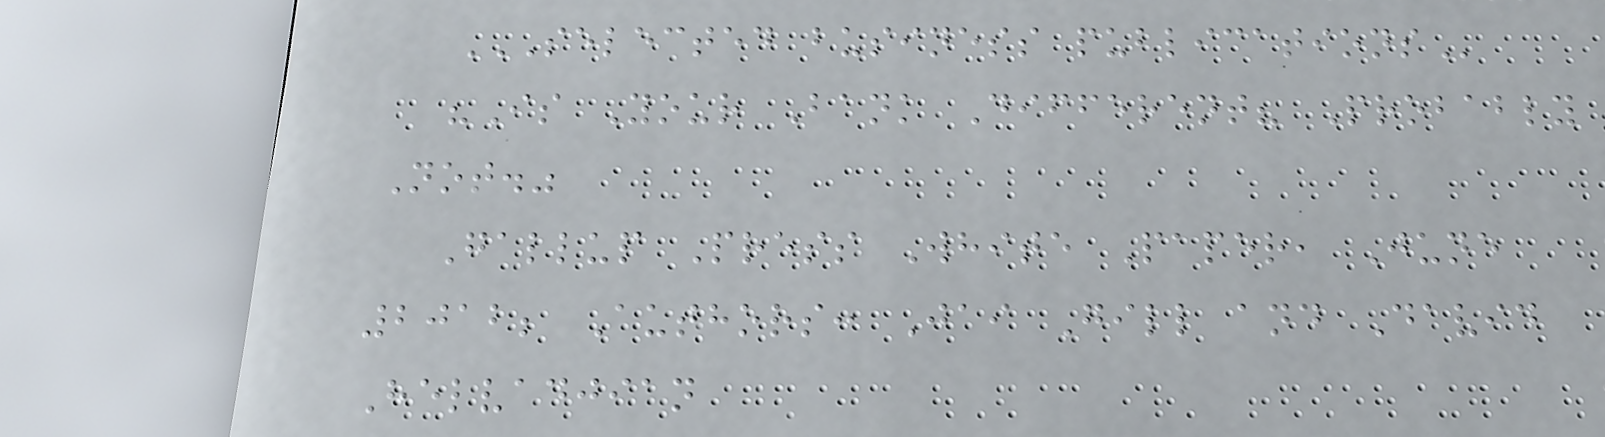SELECTED BUSINESS PUBLICATIONS
"Is Your Bank Different? Probably
Not."
Gallup Press White Paper, June
2012; Authors: Jai Gill and David
Helvadjian
